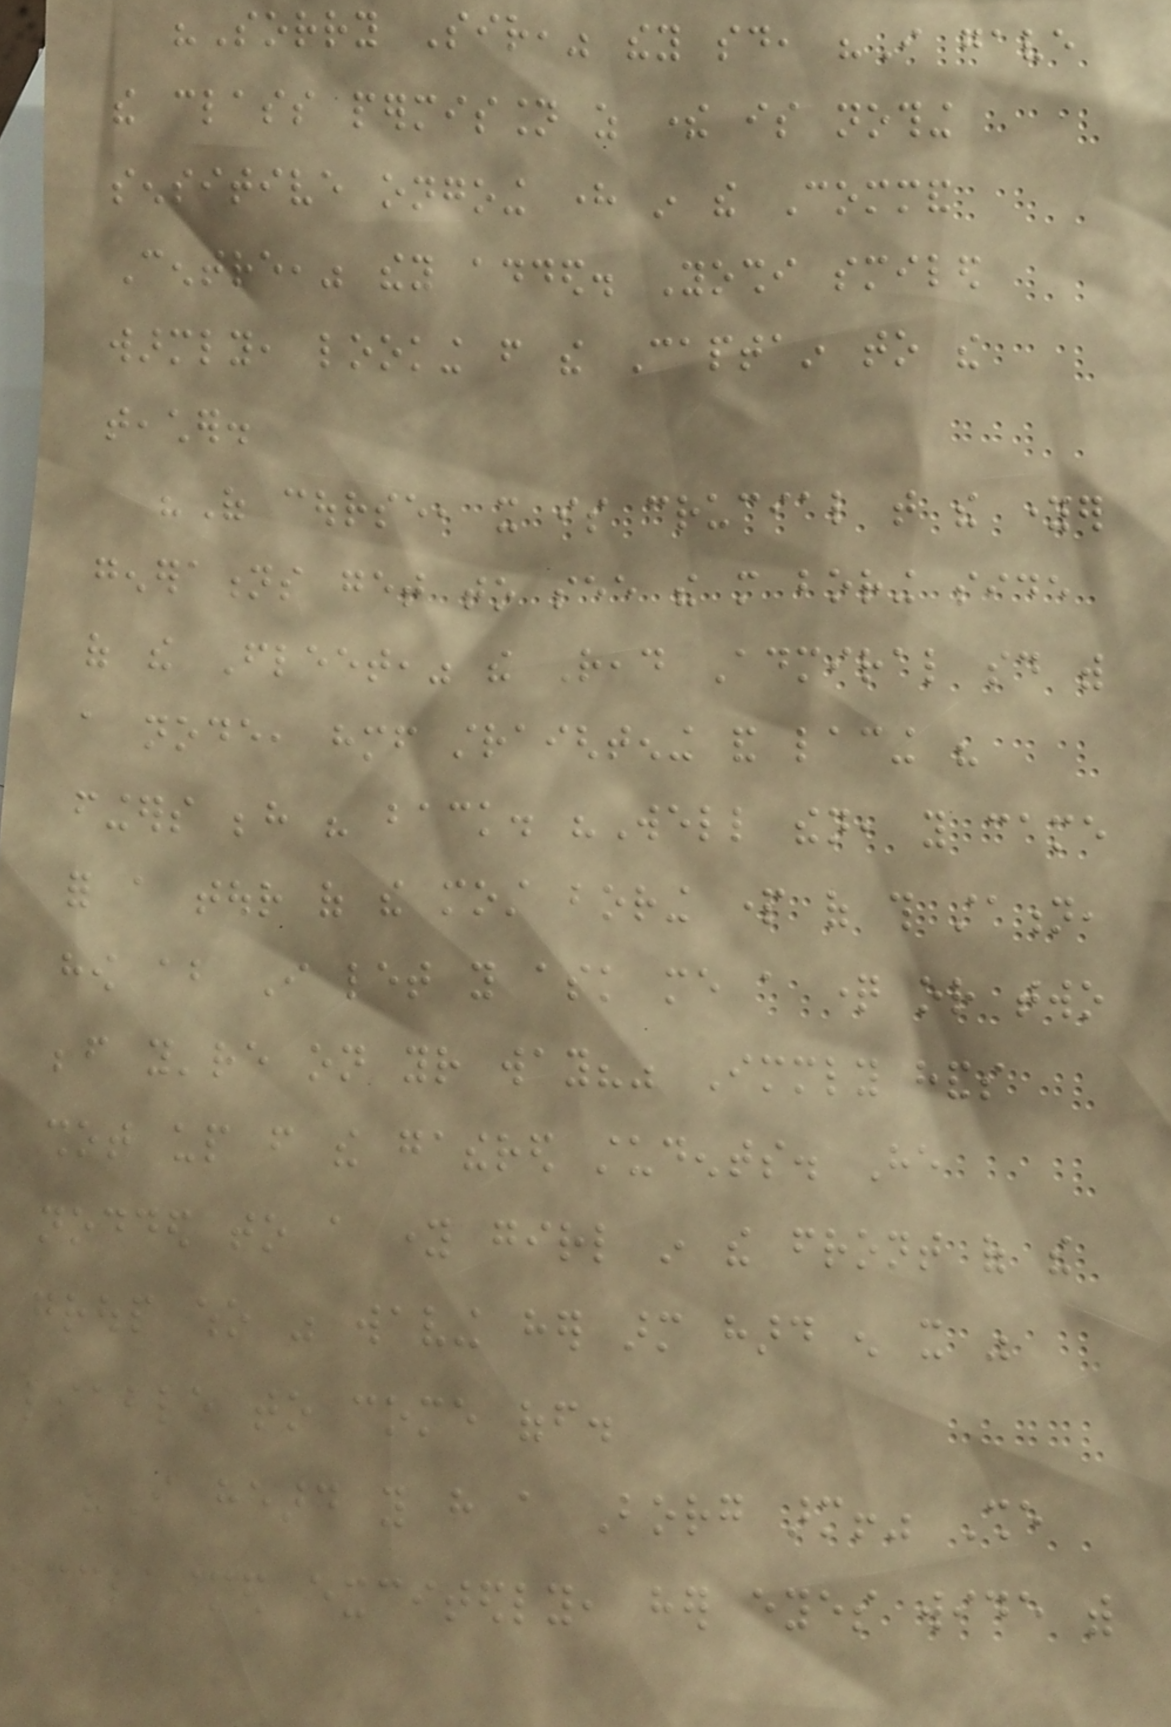"Sorry Sir," they said, "I gave
the class permission as there is nothing
sensitive ongoing here in the Command
Centre," they added. Yoshi smiled
warmly, looking from the Captain to the
teacher.
"Of course, it is crucial that the younger
generations get to see the more boring side
of the Fleet," the Read Admiral said with
a node, himself straightening and lacing his
fingers behind his back. "Well then, you came
for a tour of the most boring part of this station,
how about I let you ask me a question or two
before you're on your way?" Immediately hands
shot up from the gathered students. He
nodded to a young girl in the front of the
group who was waving her arm hard enough it was
liable to come off.
"I heard you have a Borg arm!" She
exclaimed excitedly, her eyes wide with
